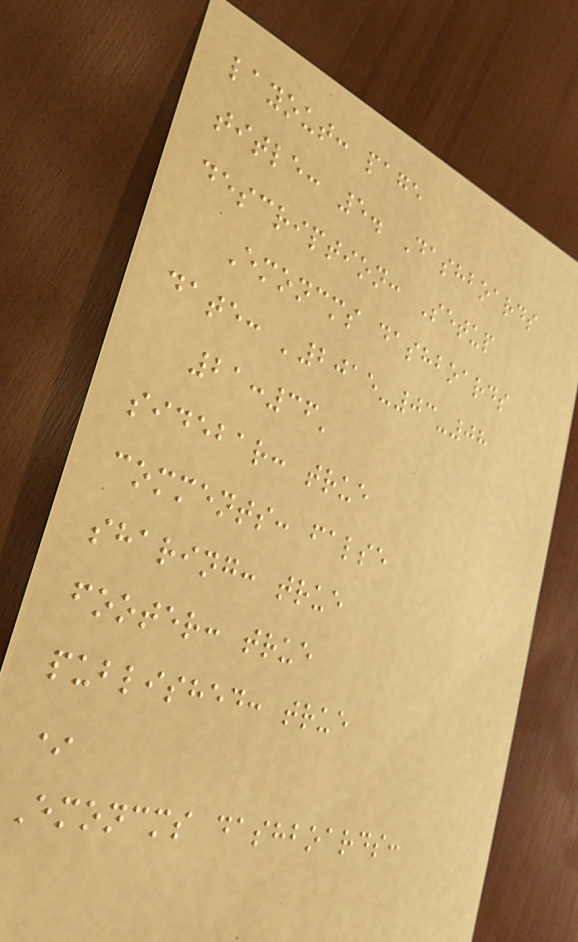layout: page
title: 5. Dashboards
description: Setup
Emoncms dashboards
date: '2015-03-08
21:36'
sidebar: true
comments: false
sharing: true
footer: true
published: true
*
Emoncms dashboards:
